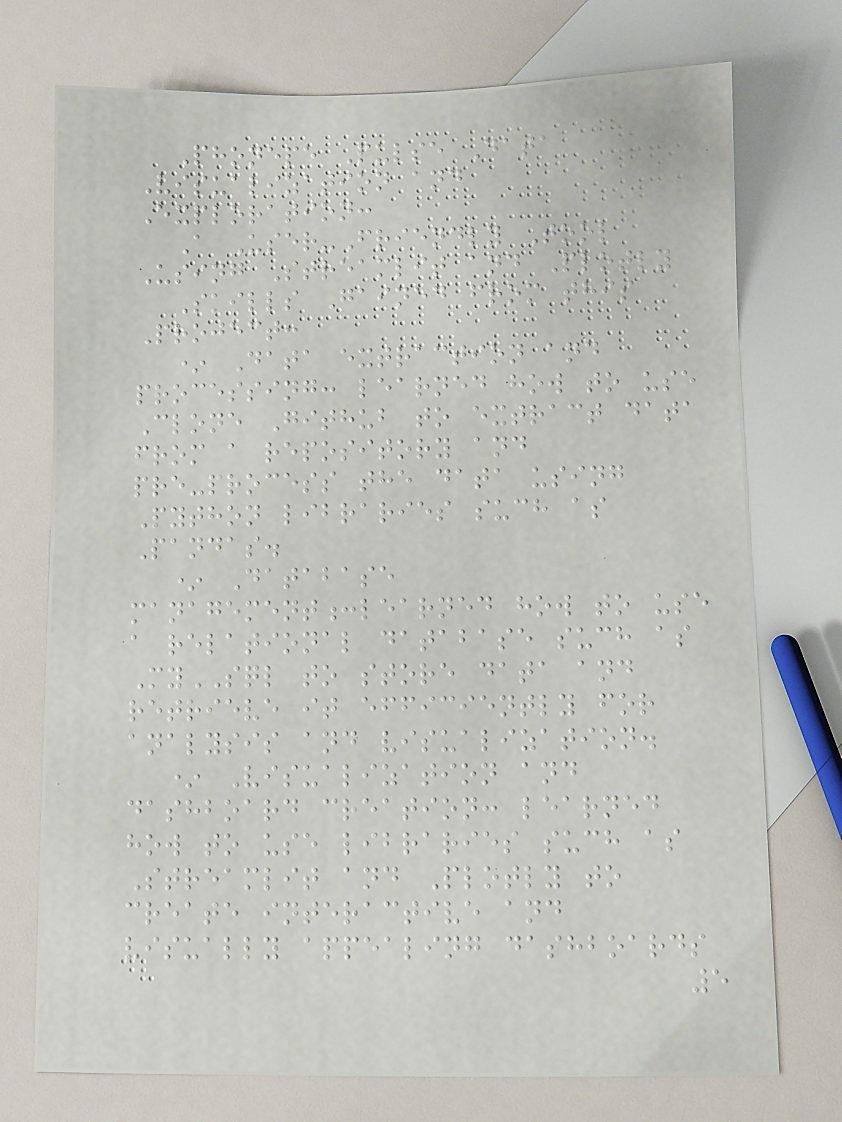Phonepe Pulse Data
Visualization and
Exploration:
A User-Friendly Tool
Using Streamlit and Plotly
Skills Gained from this
Project:
* Data extraction and
processing: learned how to use
Clone Github to extract data
from a repository and
pre-process the data using
Python libraries such as
Pandas.
* Database
management:learned how to use
a relational database such as
MySQL to store data and
retrieve it efficiently for
analysis and visualization.
* Visualization and
dashboard creation: learned
how to use libraries such as
Streamlit and Plotly to
create interactive and
visually appealing dashboards
5
